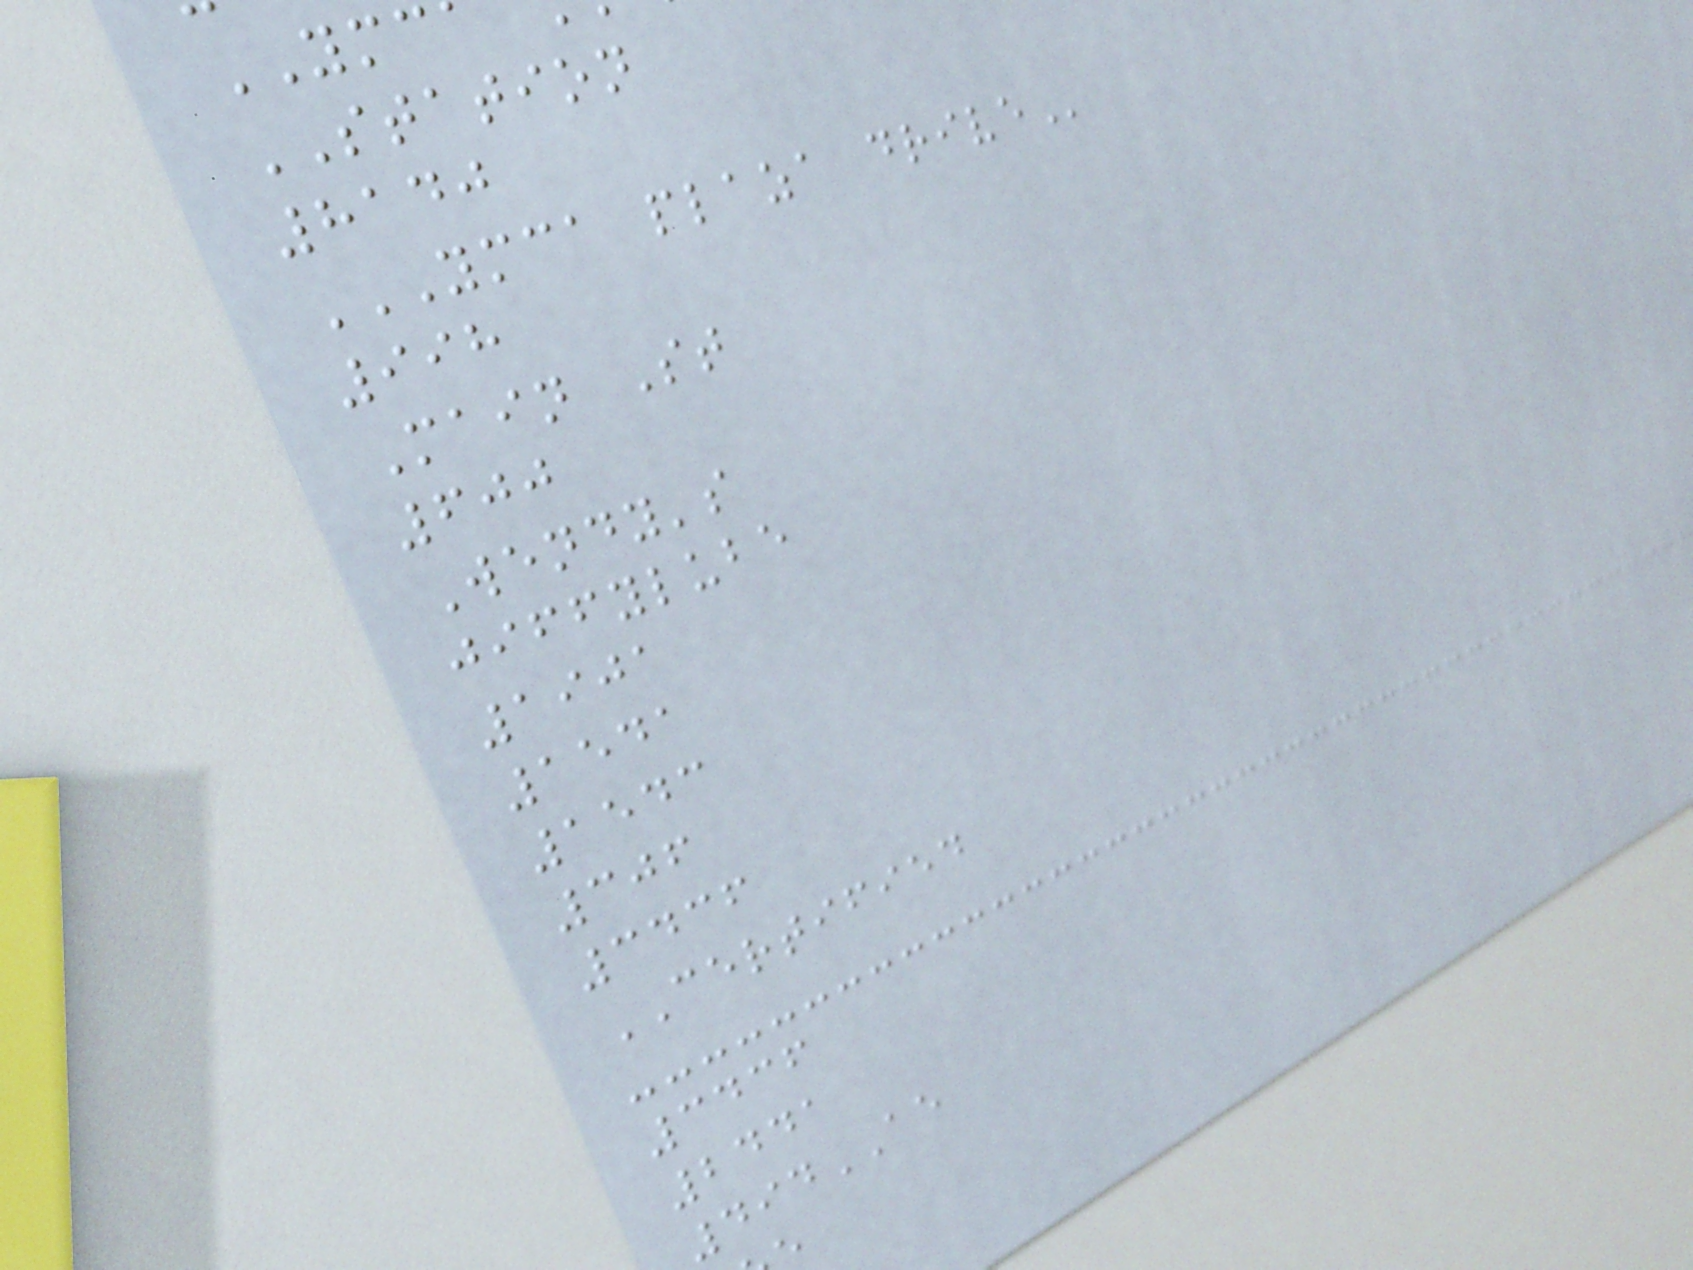YMC
STATION
8140
YMCA PLAZA DRIVE
998
Main St
600
Wendy's
jiffylube
1901
1541
1543
306
3436
CERTIFIED
3436
2441
494AE
